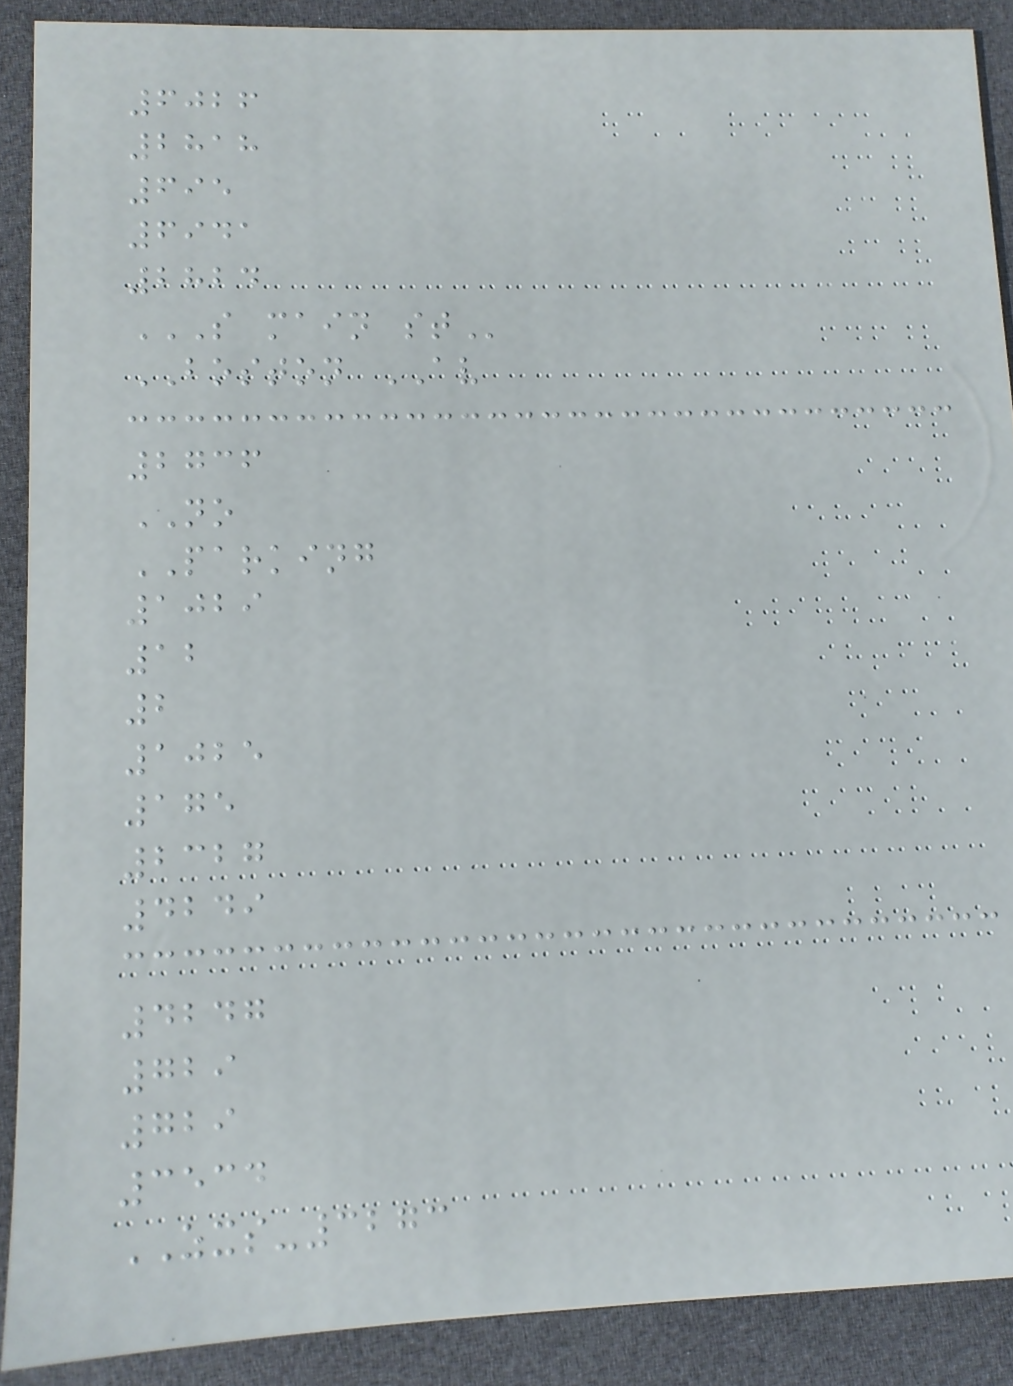6026
2818
695
6941
2824
S MAIN ST
BOSTON AV
2736
NO
PARKING
1029
12
2
1025
175
2327
4249
4247
729
729
3534
ZXS-3273
